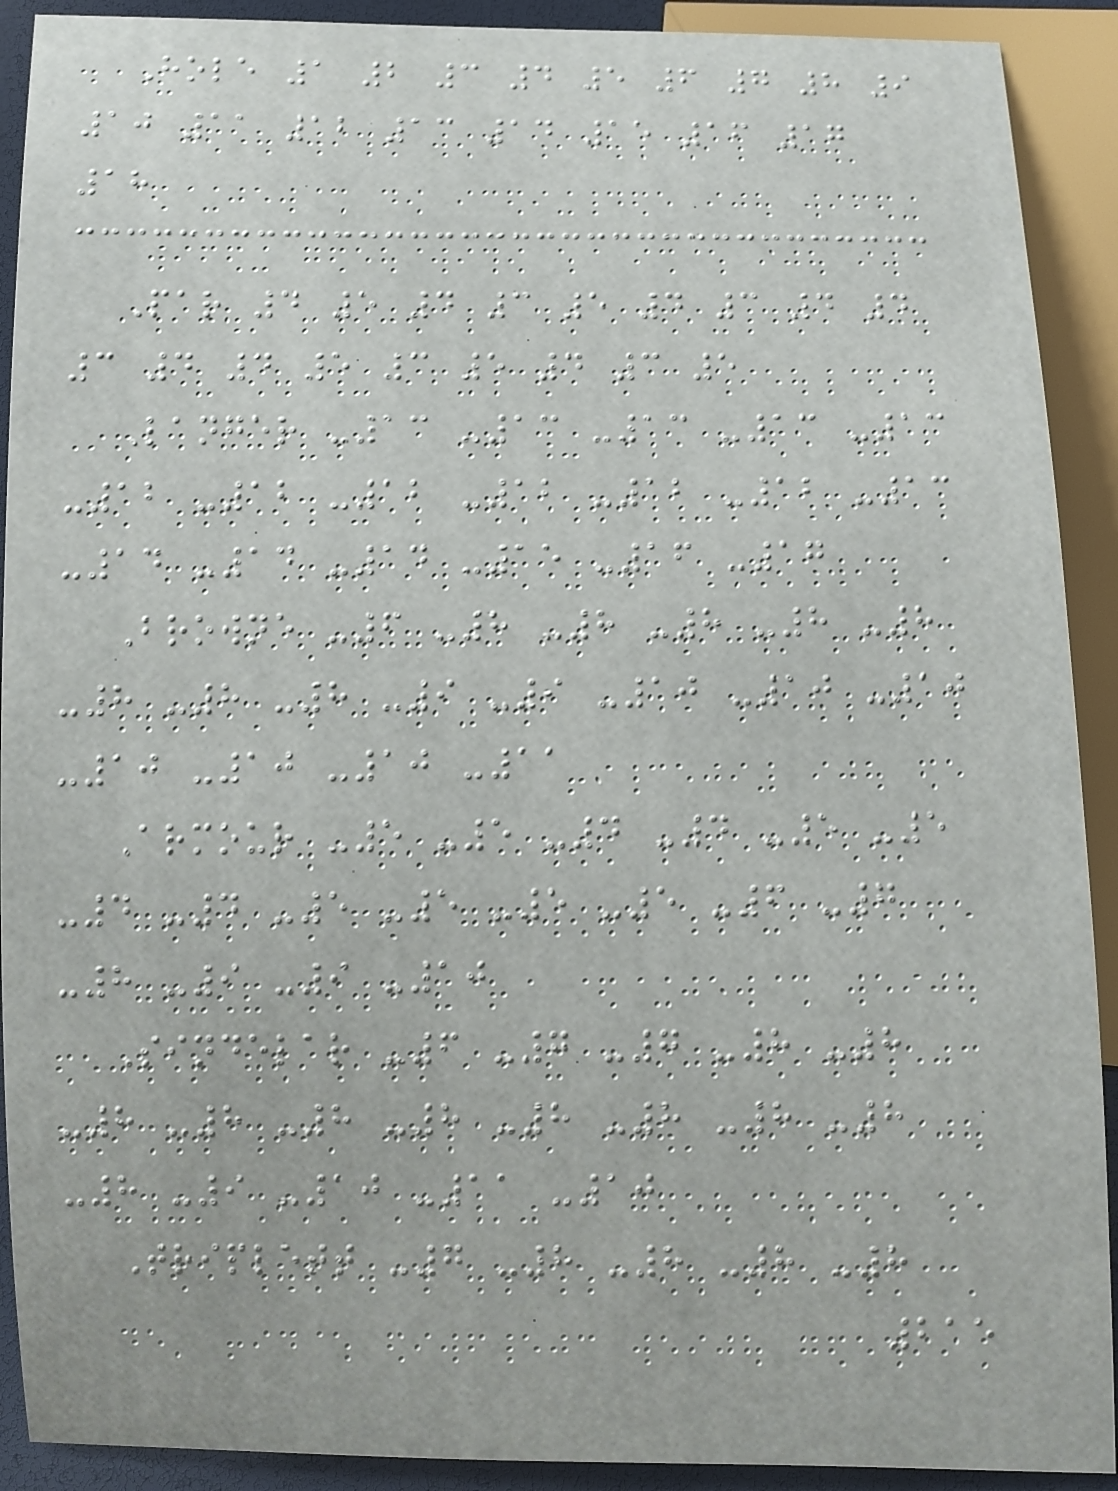Hole 1 2 3 4 5 6 7 8 9
10 11 12 13 14 15 16 17
18
Par 4 5 4 3 5 4 3 4 4
3 4 4 5 3 5 4 3 5
Langer -13 -13 -13 -13 -13
-12 -12 -12 -12 -12 -12 -13
-14 -14 -14 -15 -16 -17
Browne -6 -8 -8 -8 -8 -8
-8 -8 -8 -9 -9 -10 -10 -10
-10 -10 -10 -11
Armour -5 -5 -4 -4 -5 -5
-4 -4 -5 -5 -5 -5 -6 -7
-8 -9 -9 -10
Sindelar -6 -7 -7 -8 -8
-8 -8 -8 -8 -8 -8 -8 -8
-8 -9 -10 -11 -10
Triplett -7 -8 -8 -8 -8
215
